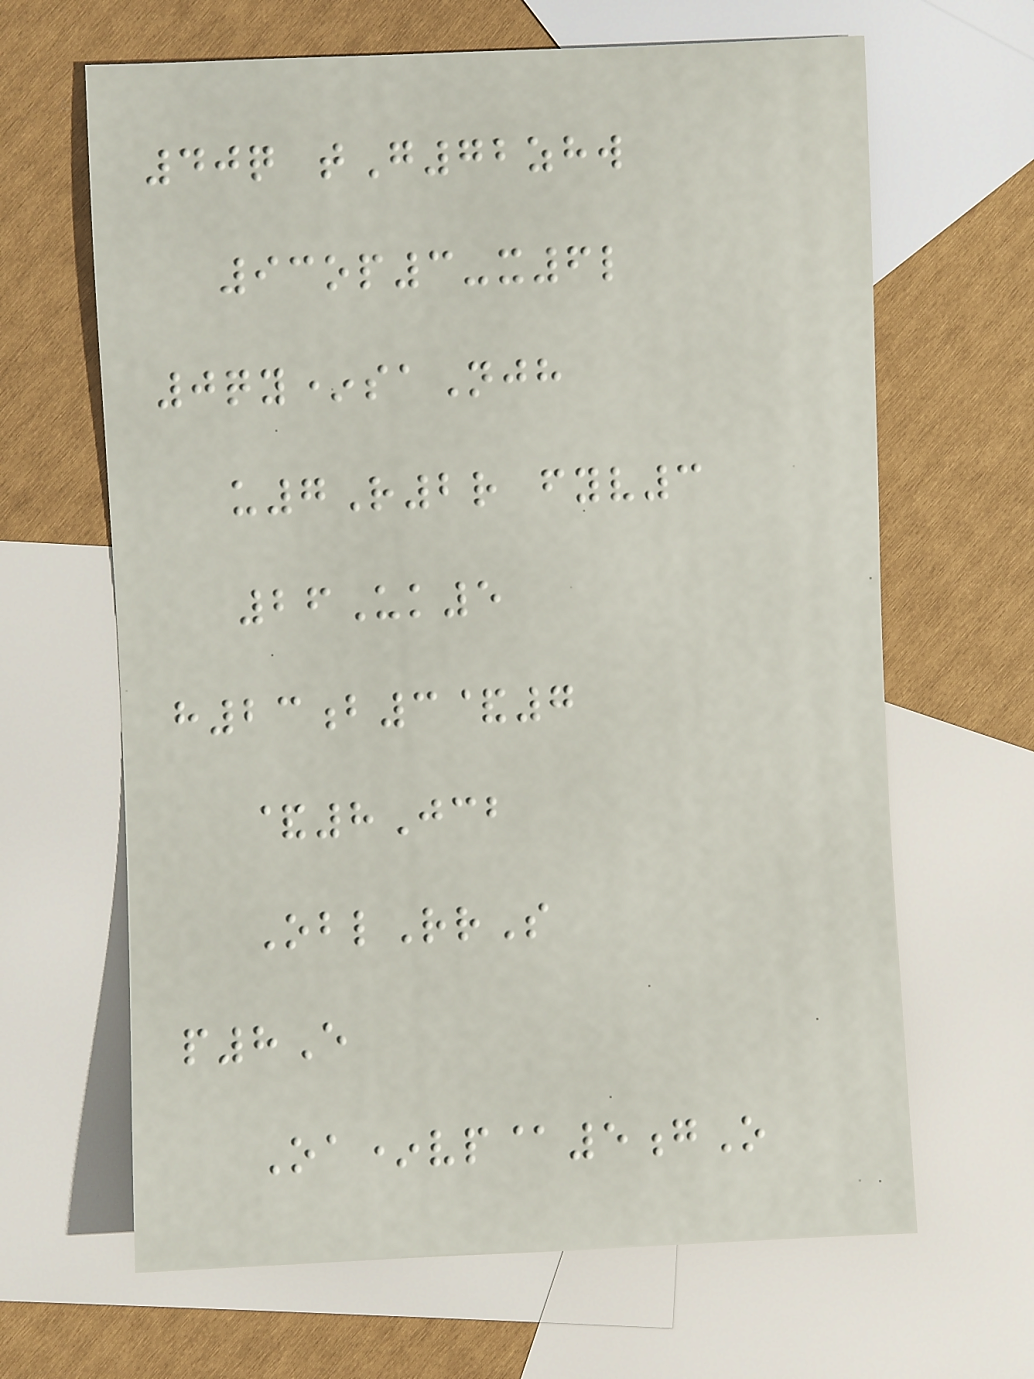40q tG72zhw
93op3-x6l
0qy*saNjh
u7R2r fyv3
26Uk5
h23b3&7
&8Jcb
OblRrS
p8E
Oa*vp@5gO
